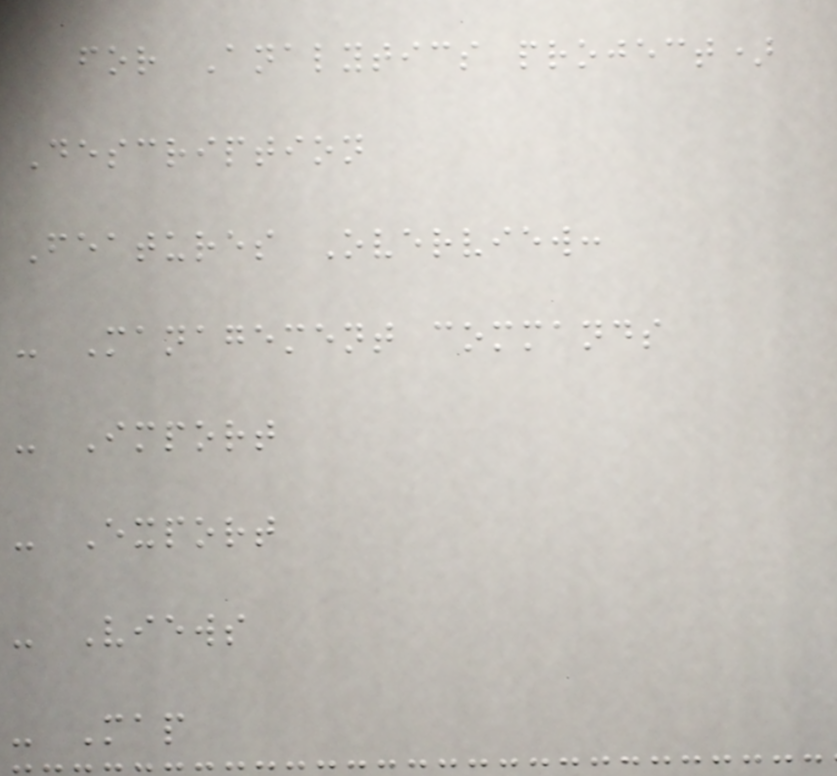for Analytics project)
Description
Features Overview:
- Management commands
- Import
- Export
- Views
- Map
